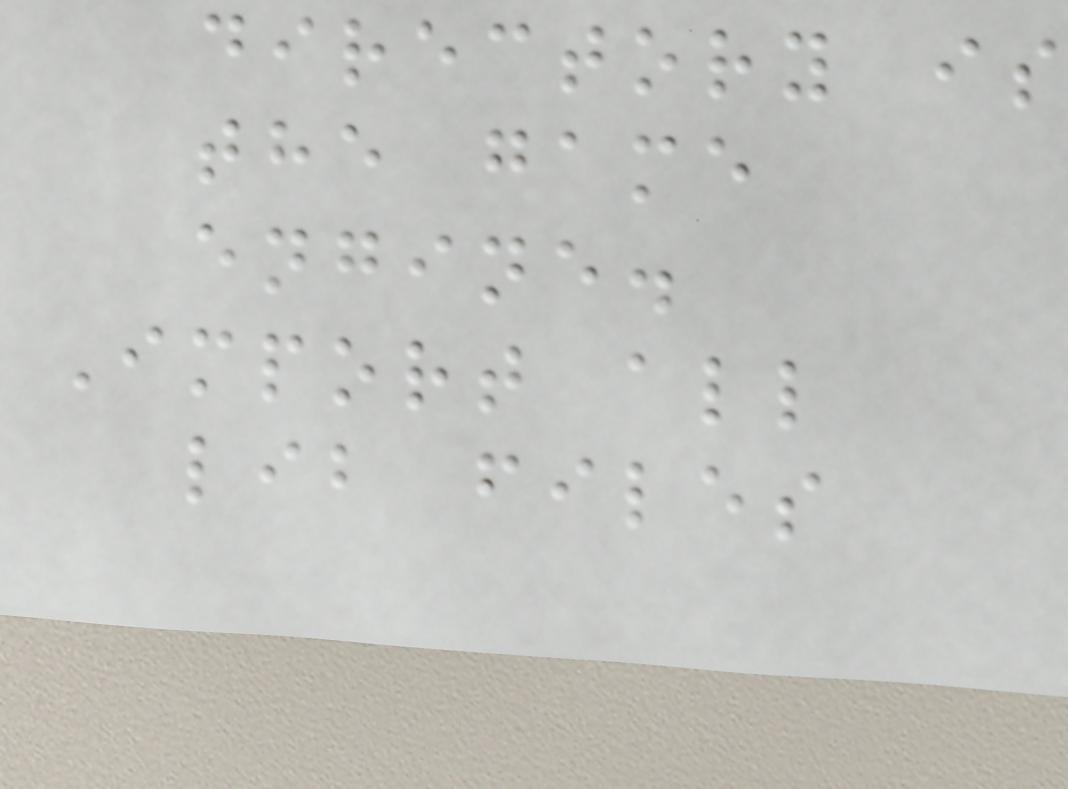directory is
the game
engine.
Import all
lib files
